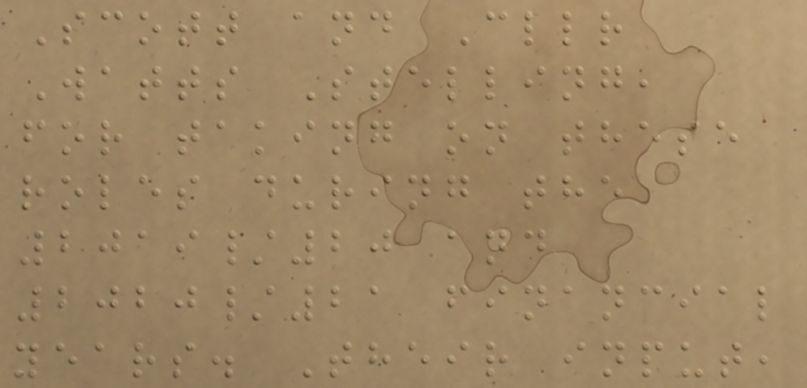Scott and Cllr
Watts Stelling,
for taking on these
roles during the
2019/20 and
2020/21 financial
years. Their input,
